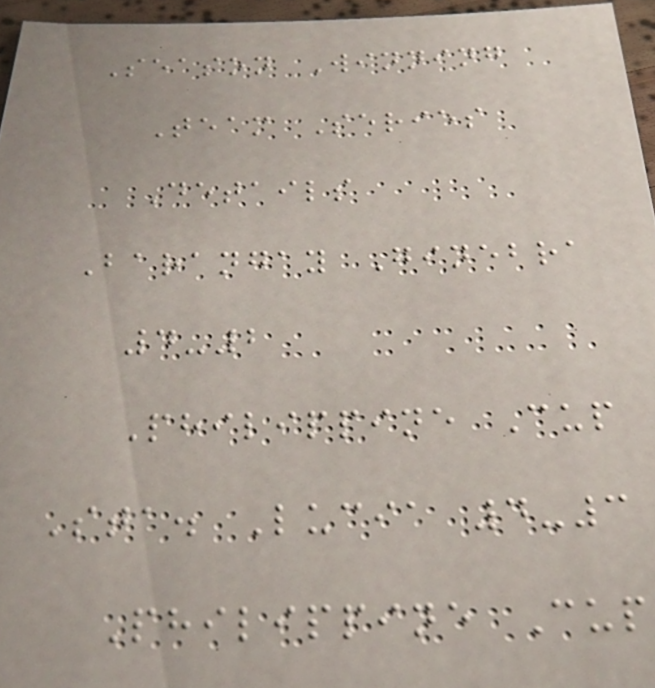Season Winning
Team Series
Details
Barangay Ginebra
4-2
Philippine Cup
Sta. Lucia 4-3
Philippine Cup
